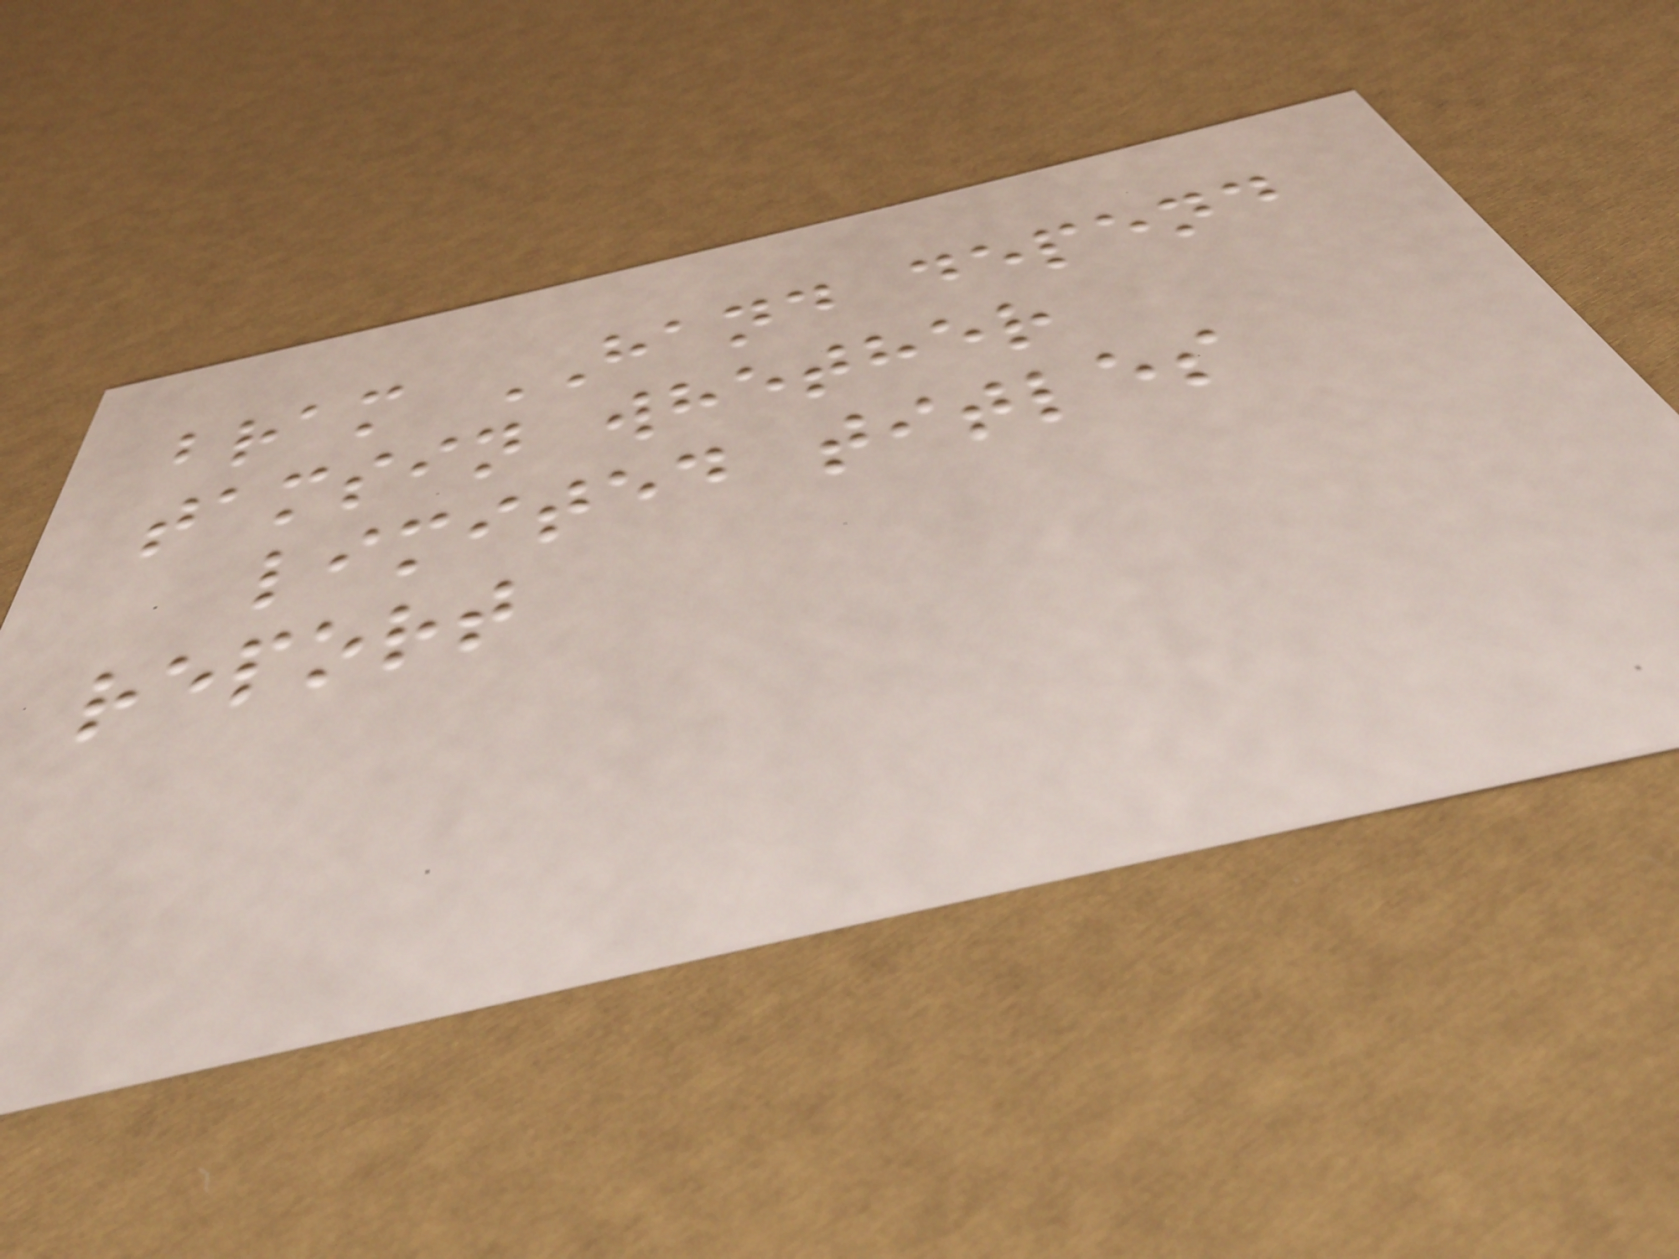bram HAND depend
tamsin whether
limited titles
report
